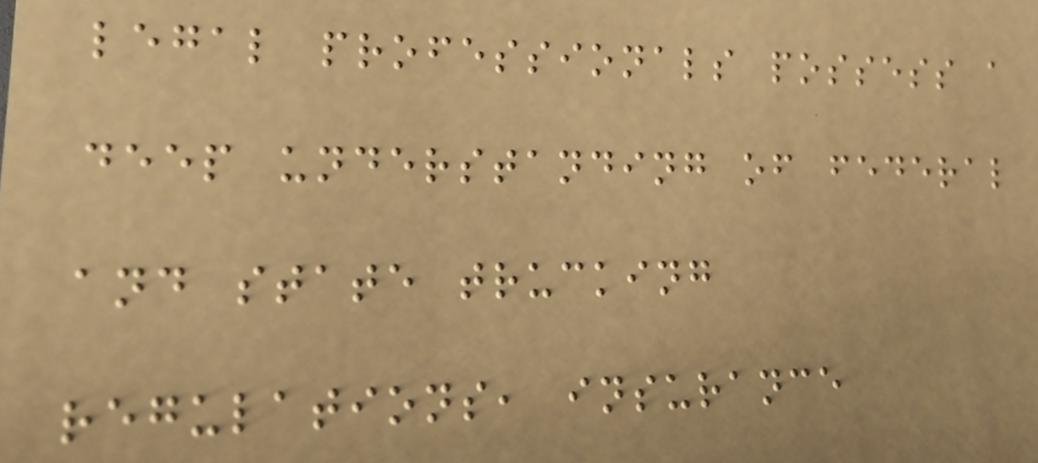legal professionals possess a
deep understanding of federal
and state trucking
regulations, insurance
